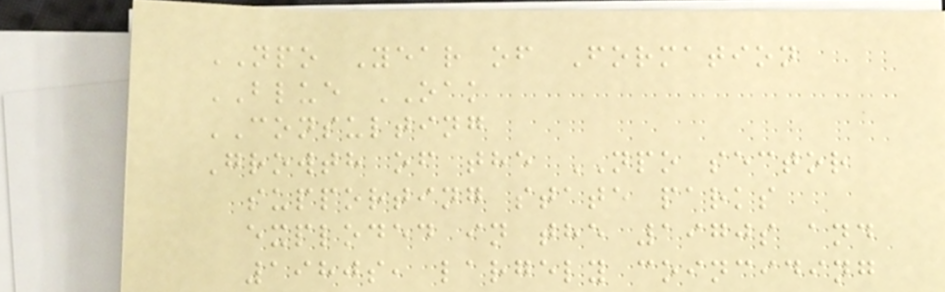NPO Year of Formation
BLUE OAK
CONSULTING
Growth of the NPO sector
supporting state parks
exploded in the 1970s and
1980s, largely coinciding
